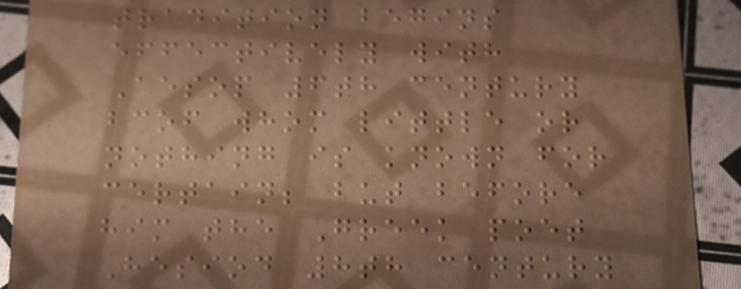tradition begins
effectively with
Aesop 6th century
bcof whom little or
nothing is known for
certain; but before
him the Greek poet
Hesiod 8th century
